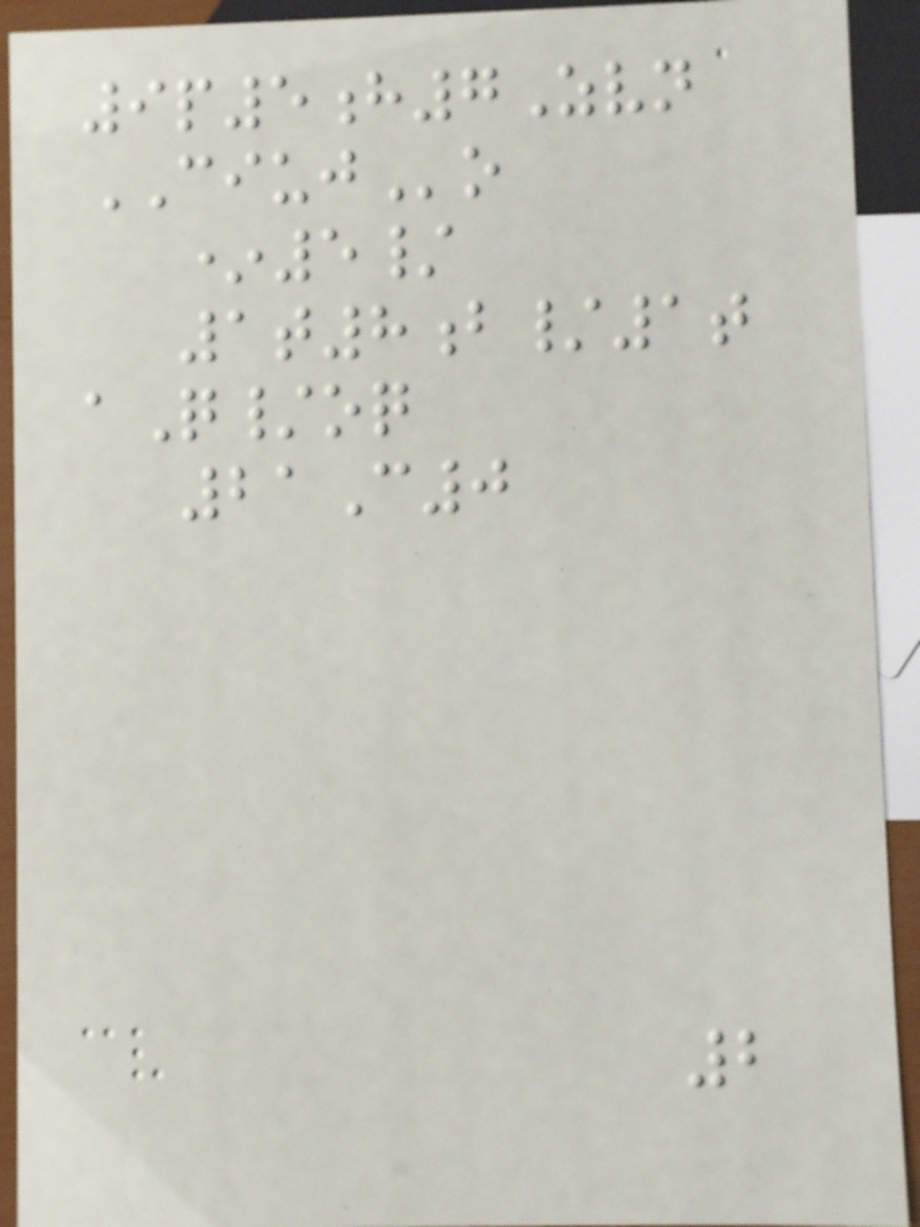9p5h7Zvn
CIUJo
*5/
1t8b/1t
aQ/oq
21C0
2
